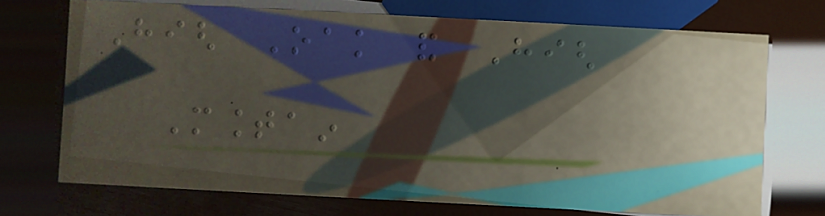High Oak and High
Mountain
